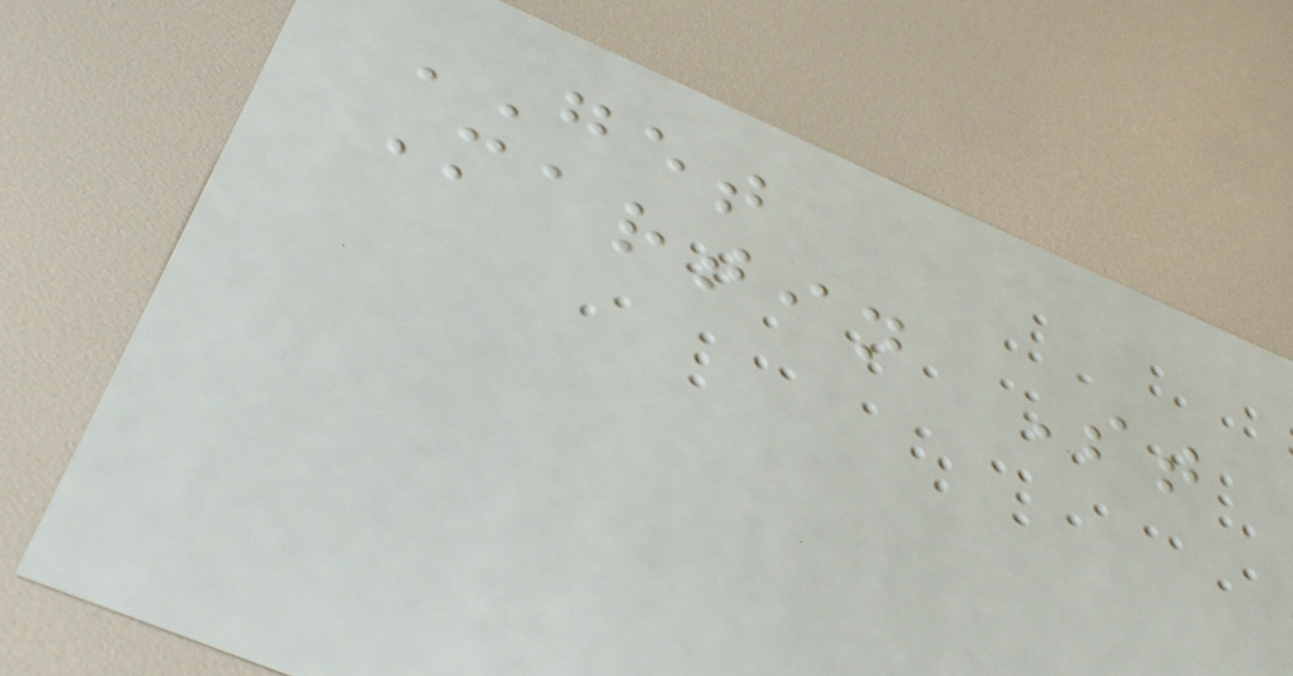GET
Martin St
